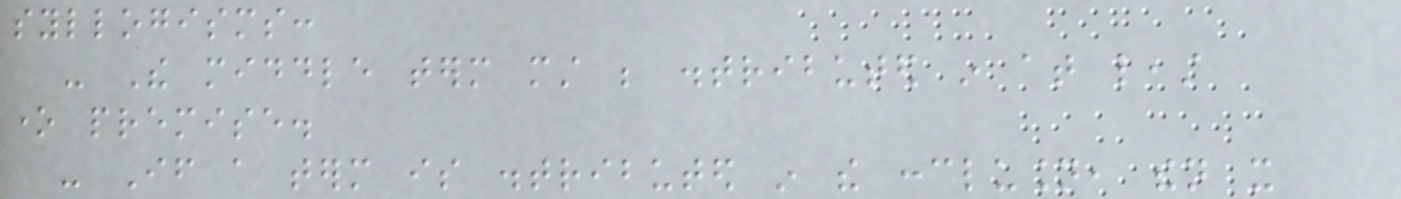syllogisms:
- The middle term must be distributed in at least
one premise.
- If a term is distributed in the conclusion, then it
